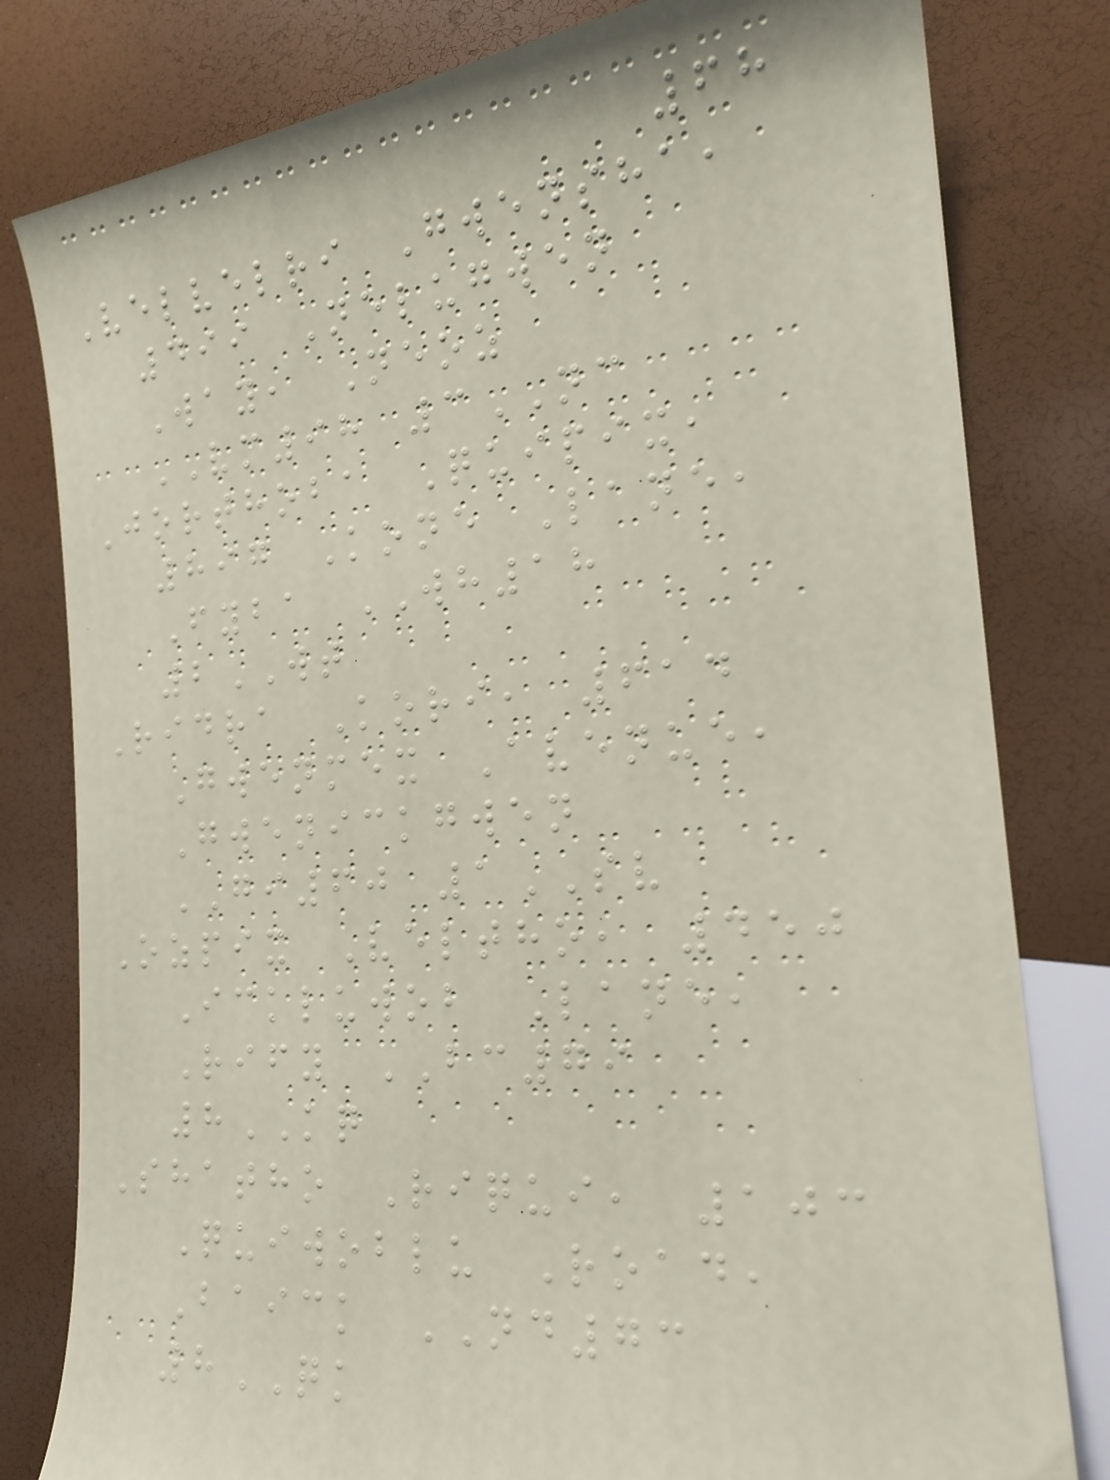68
Velvelri Gwensha,
499 Nelugwen
Way, Neoz
VM98 3NC
Jorthoba Quipix,
897 Kone Lane,
Fyba WH18
2WT
Ridra Kori, 614
Gwenmex Avenue,
Gwenickgwen
GI60 1SV
Ozpix Veltho, 450
Ickluwob Lane,
Rify BC79
8KQ
Shatho Riqui, 103
Quiwoblu Road,
Baick ND73
8QK
